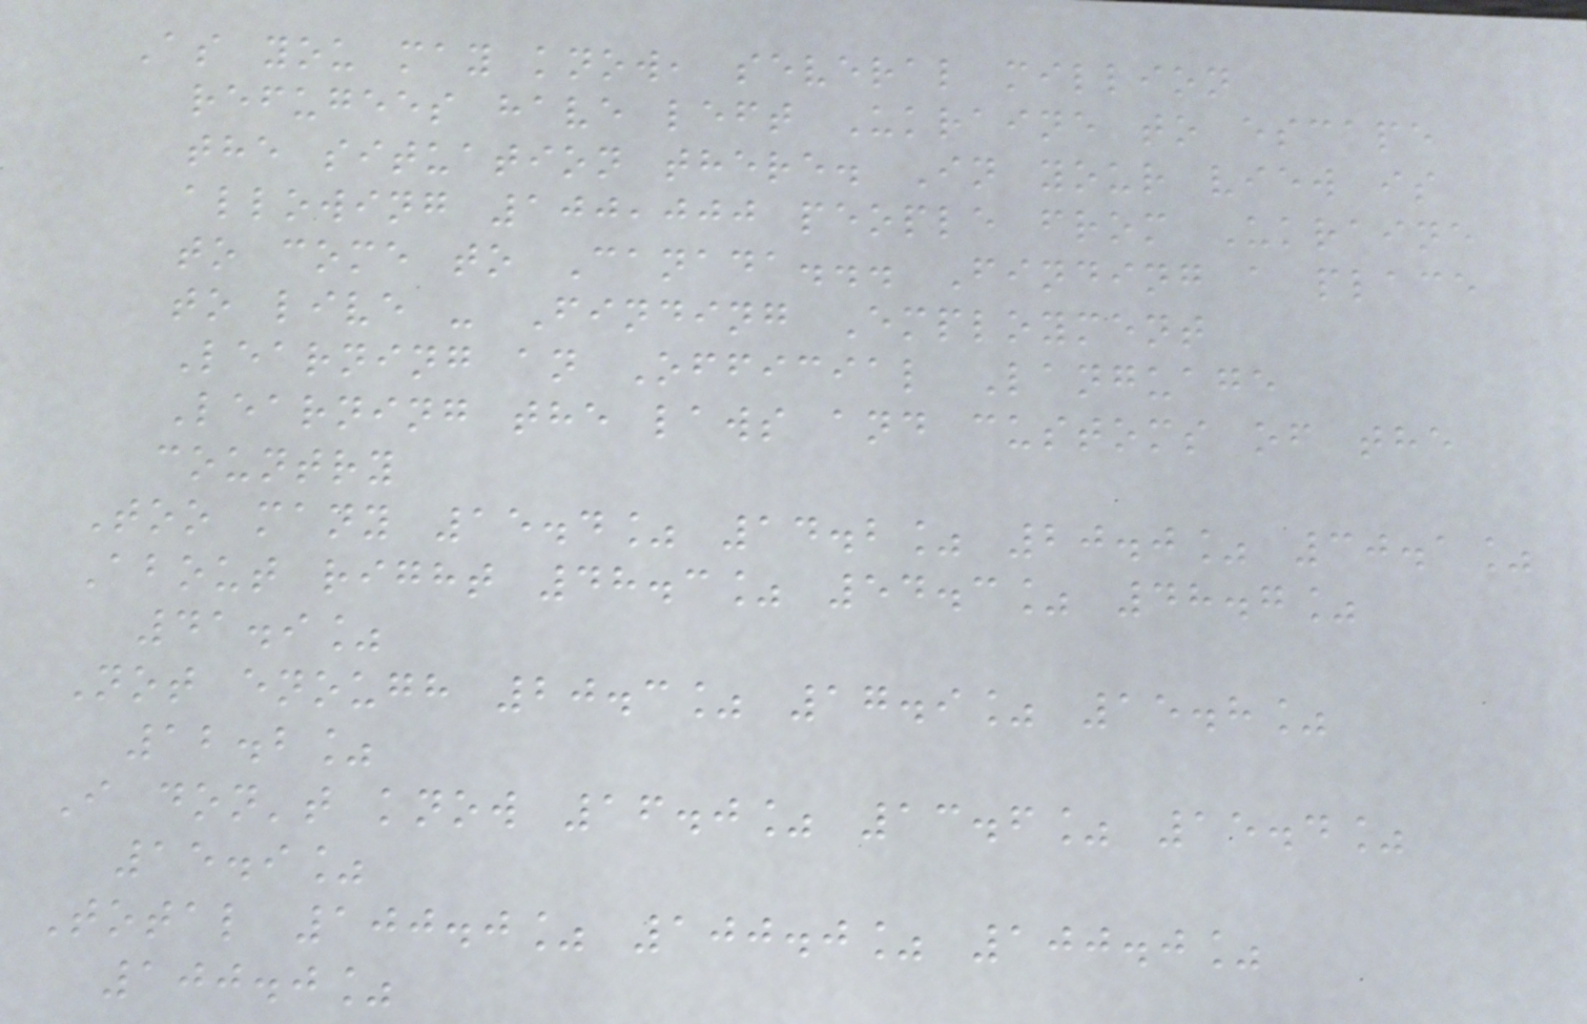As you may know, several million
refugees have left Ukraine to escape
the situation there. In your view is
allowing 100,000 people from Ukraine
to come to Canada... Finding a place
to live - Finding Employment
Learning an Official Language
Learning the laws and customs of the
country
Too many 15.4% 14.2% 20.0% 30.1%
About right 48.3% 54.3% 48.7%
41.9%
Not enough 20.3% 17.9% 15.8%
12.2%
I don't know 16.0% 13.6% 15.4%
15.9%
Total 100.0% 100.0% 100.0%
100.0%
